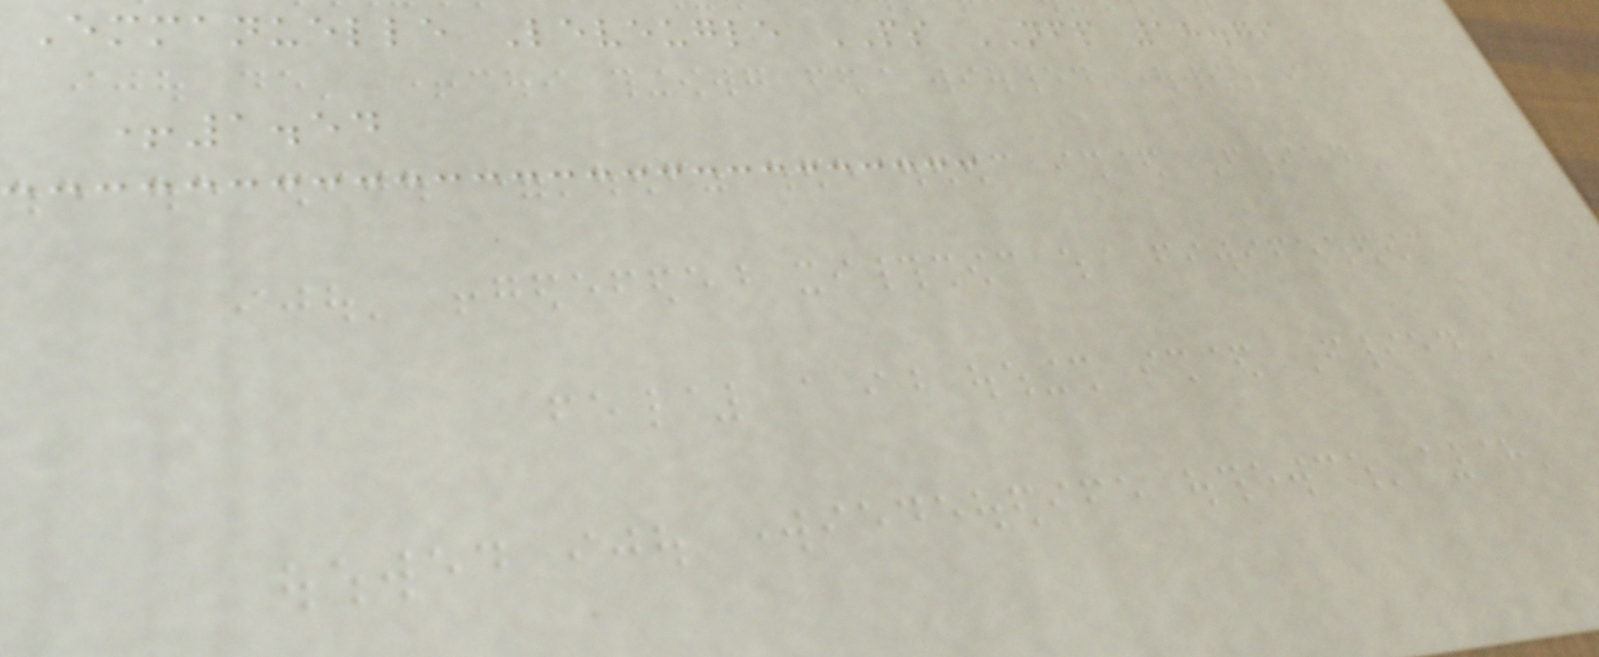Emmanuelle Leveugle PS NFP 18.79
+1.54
